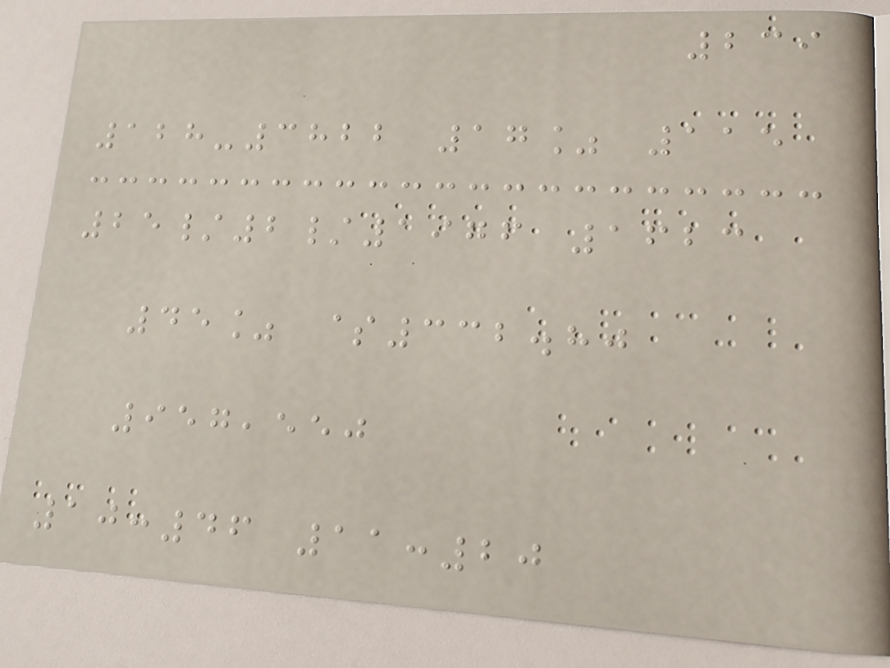239
128-3822 17% 115
25/2/1976 1623
45% $332.80
957,550
10:46 11:20
